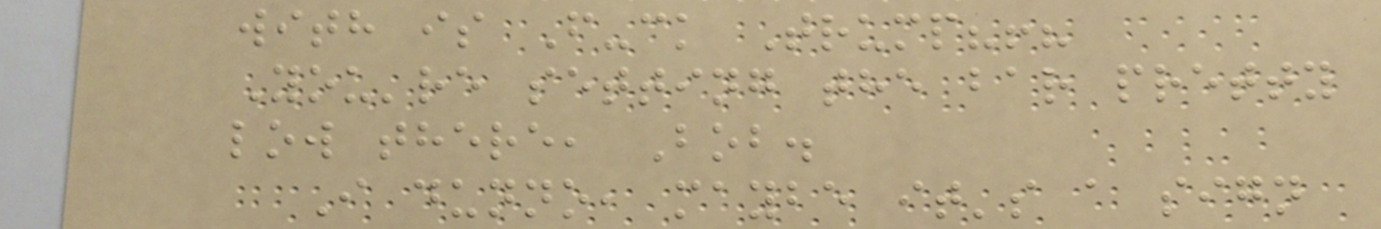with is F-ck Trump?!?
You're setting the bar pretty
low there, Bob.
I dunno, maybe it's a sign
